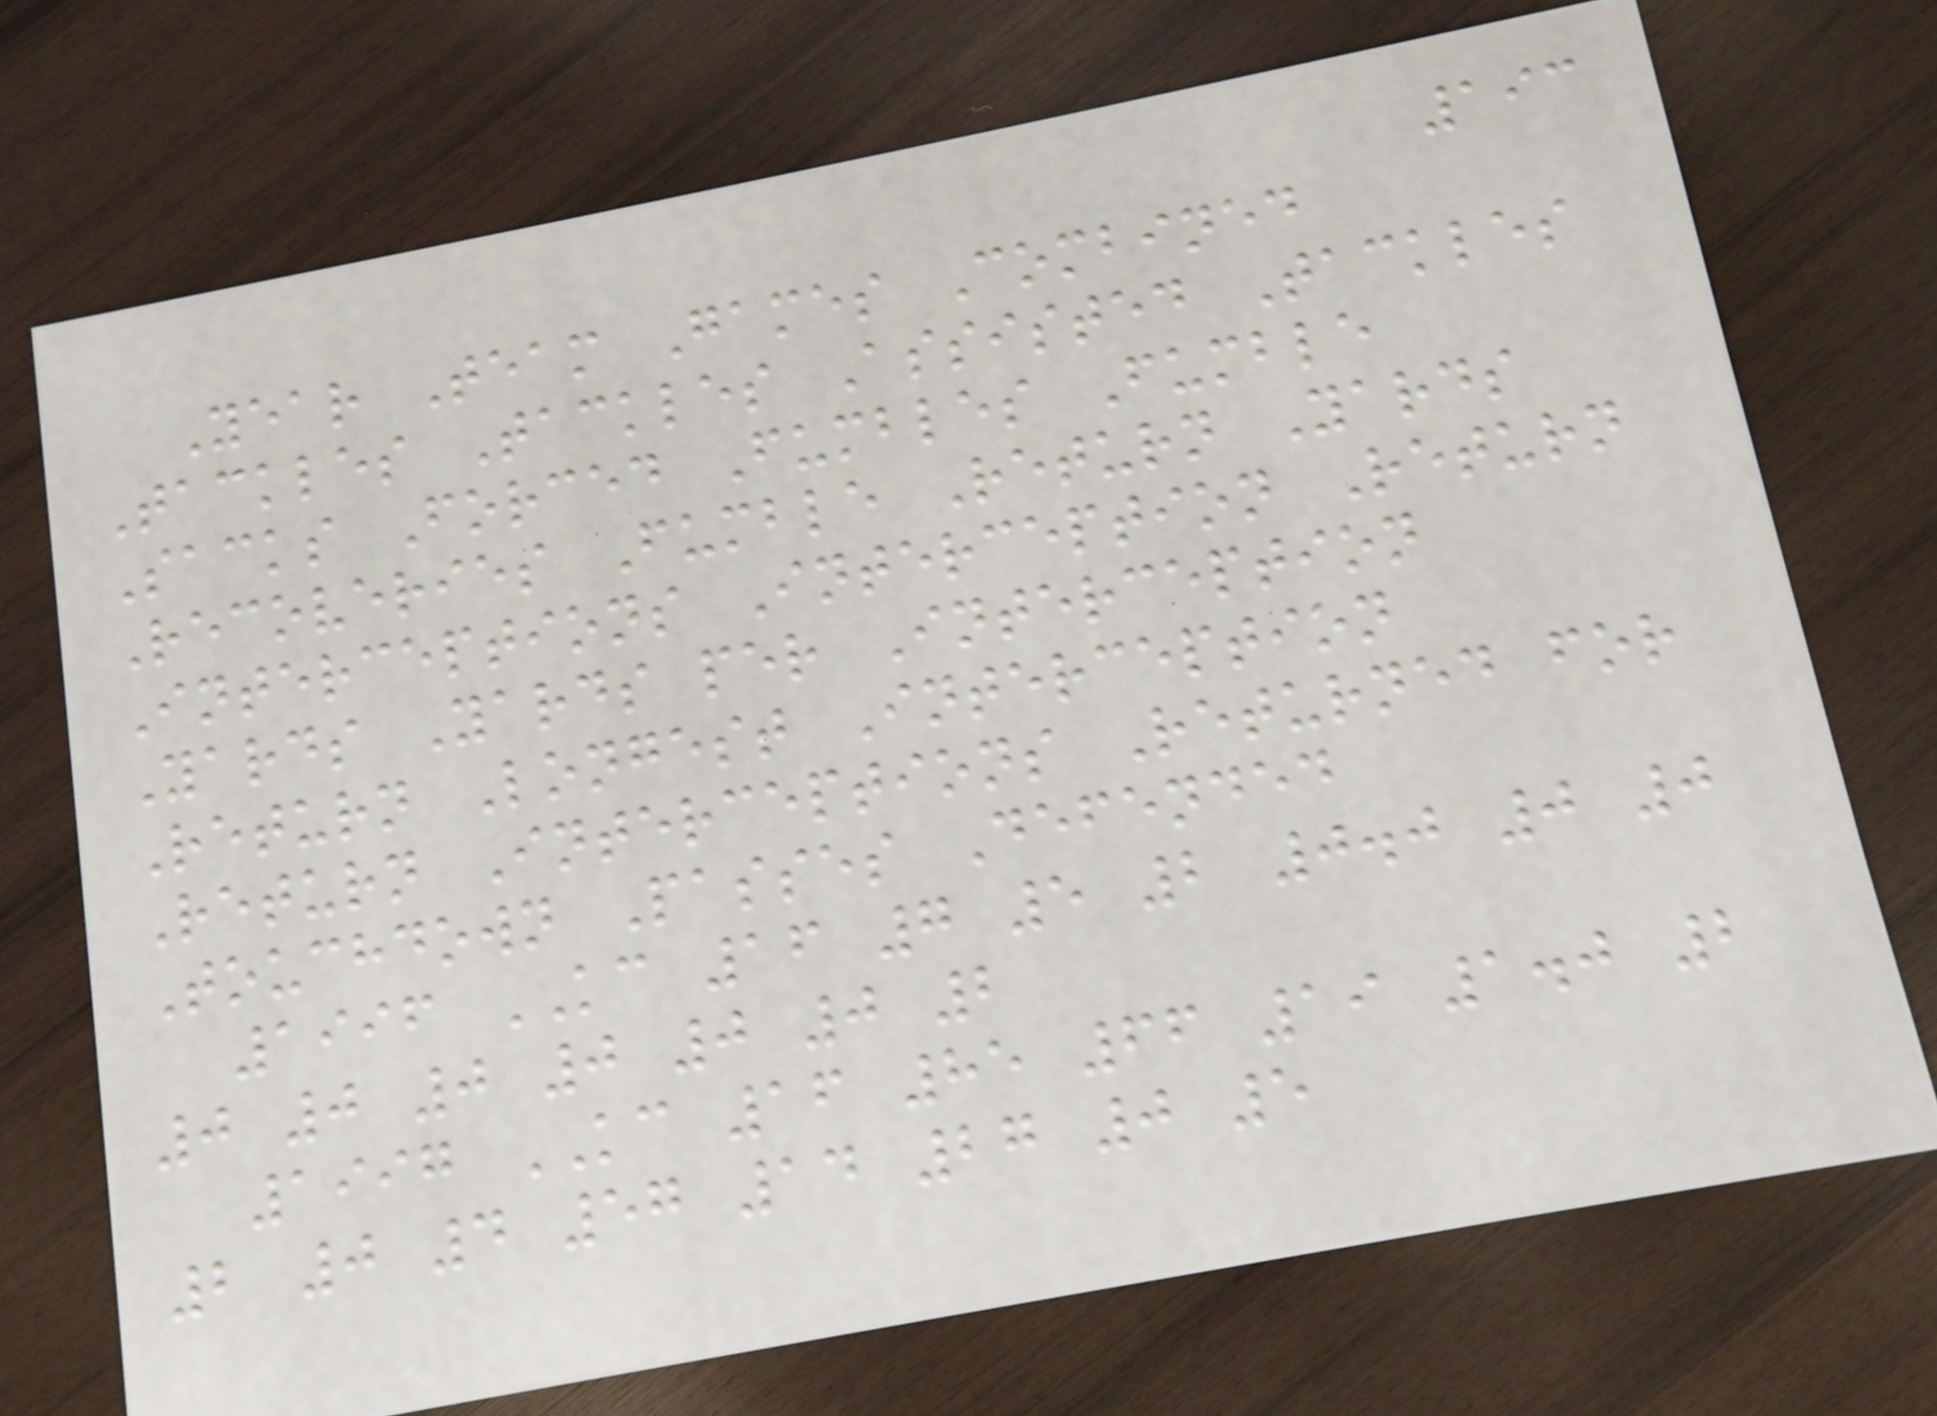193
Year Team Games Combined
Tackles Tackles Assisted Tackles
Sacks Forced Fumbles Fumble
Recoveries Fumble Return Yards
Interceptions Interception Return
Yards Yards per Interception
Return Longest Interception
Return Interceptions Returned for
Touchdown Passes Defended
1996 KC 16 7 5 2 0.0 0 0
0 0 0 0 0 0 2
1997 KC 16 85 66 19 1.0 2
2 0 4 57 14 27 0 5
